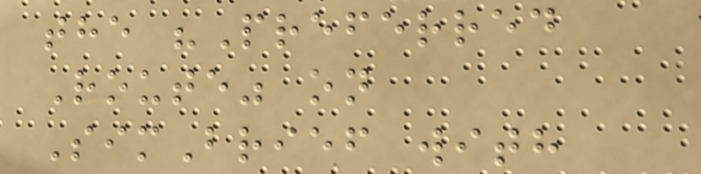the "Preferred
Route" on
SimBrief with
